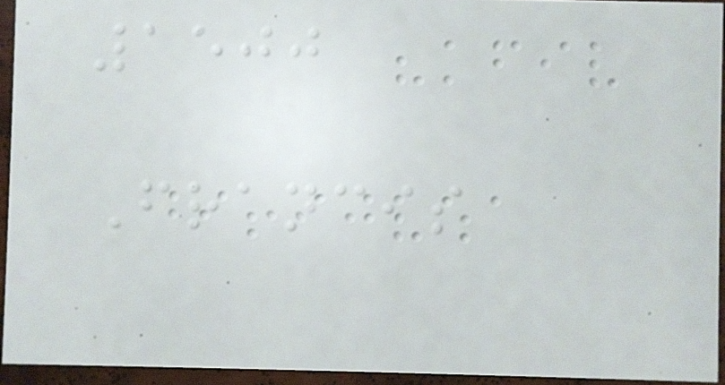1500
Francis
